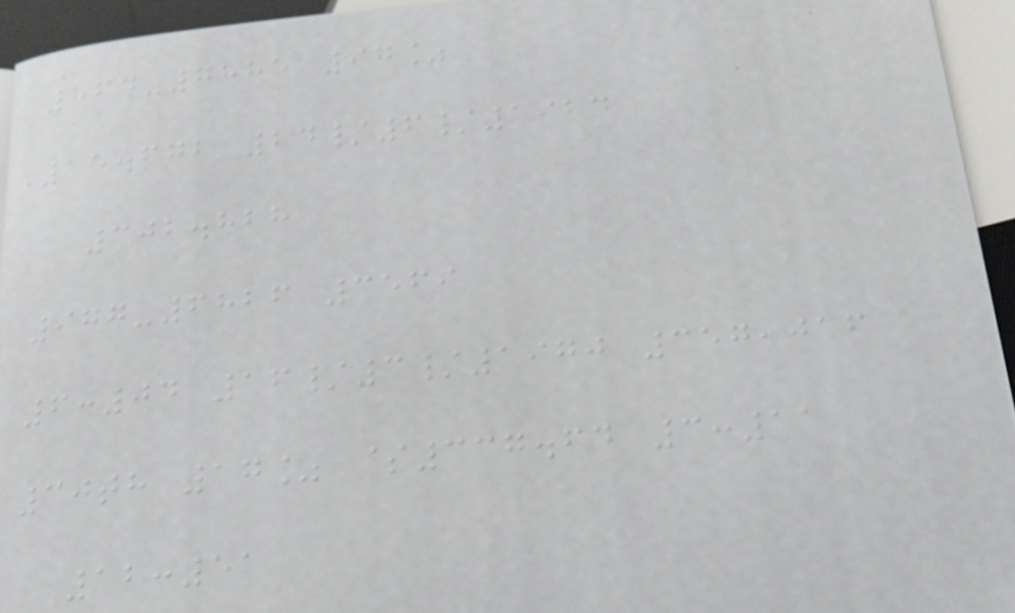864-7885 97%
15.672 24/6/1924
302.828
977-6826 3569
6:04 16/3/1970 357,016
30th 17% $337.64 3:11
12:51
